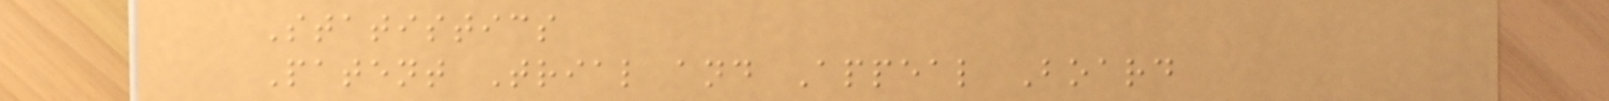Statistics
Patent Trial and Appeal Board
